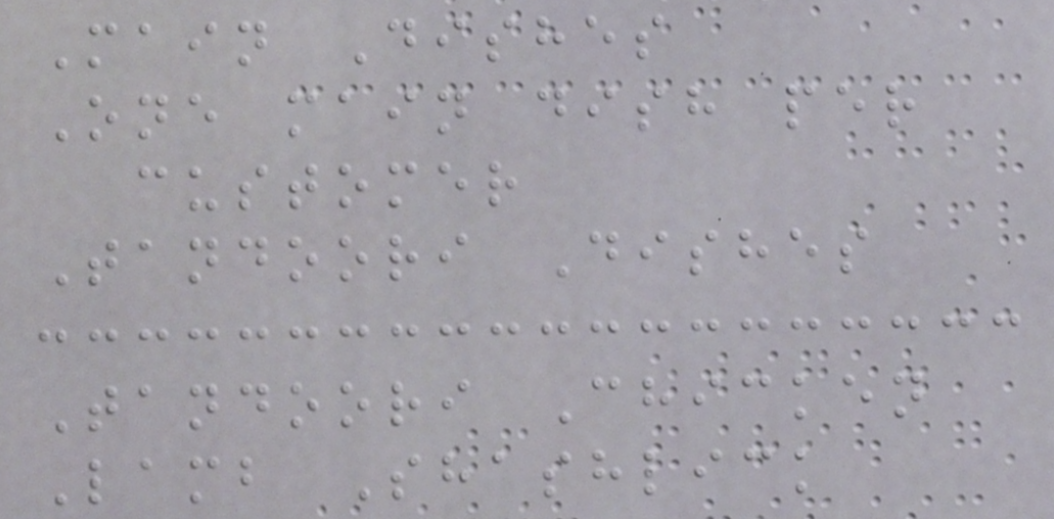Main Dishes
One main dish per
customer
Tandoori Dishes
Tandoori Chicken
Lamb Shashlick
